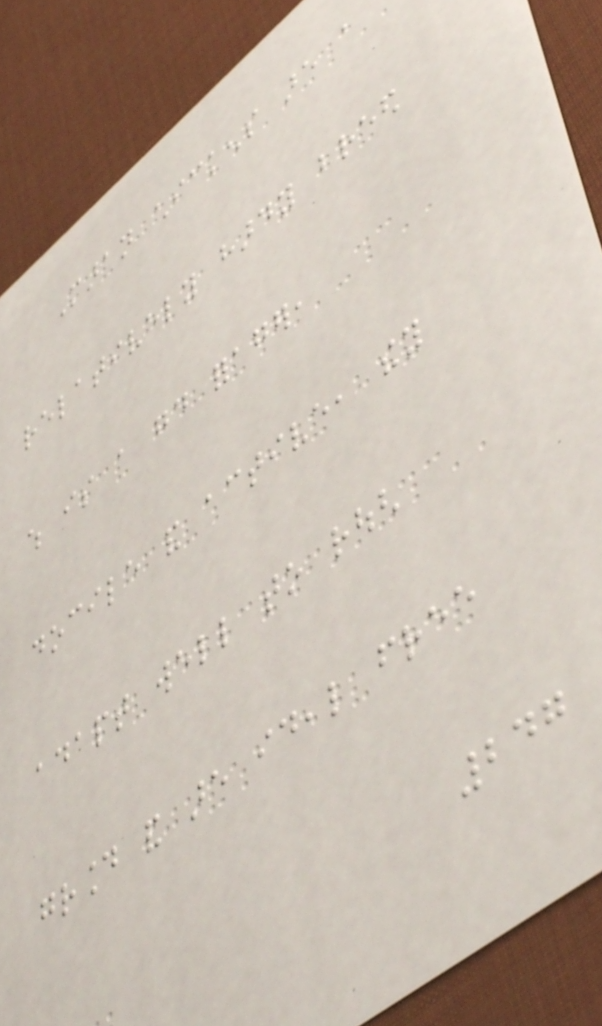Maran chickens are a
relatively hardy breed
which is a good forager,
docile and active, they
adapt well to rough
ground and are ideal free
247
